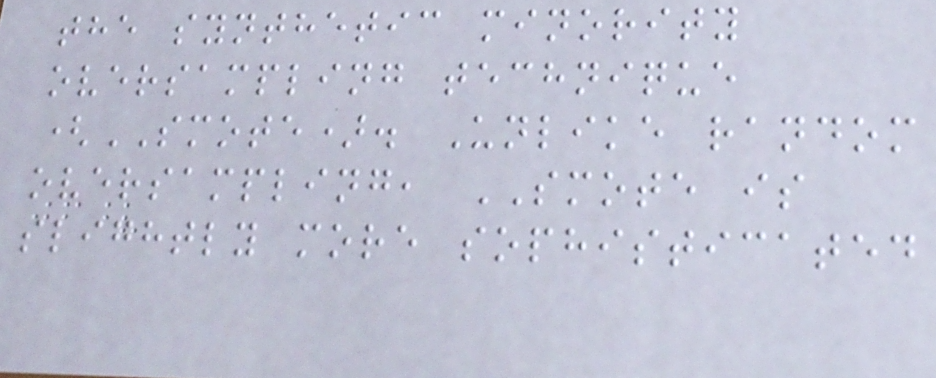the synthetic minority
oversampling technique
(SMOTE). Unlike random
oversampling, SMOTE is
slightly more sophisticated
